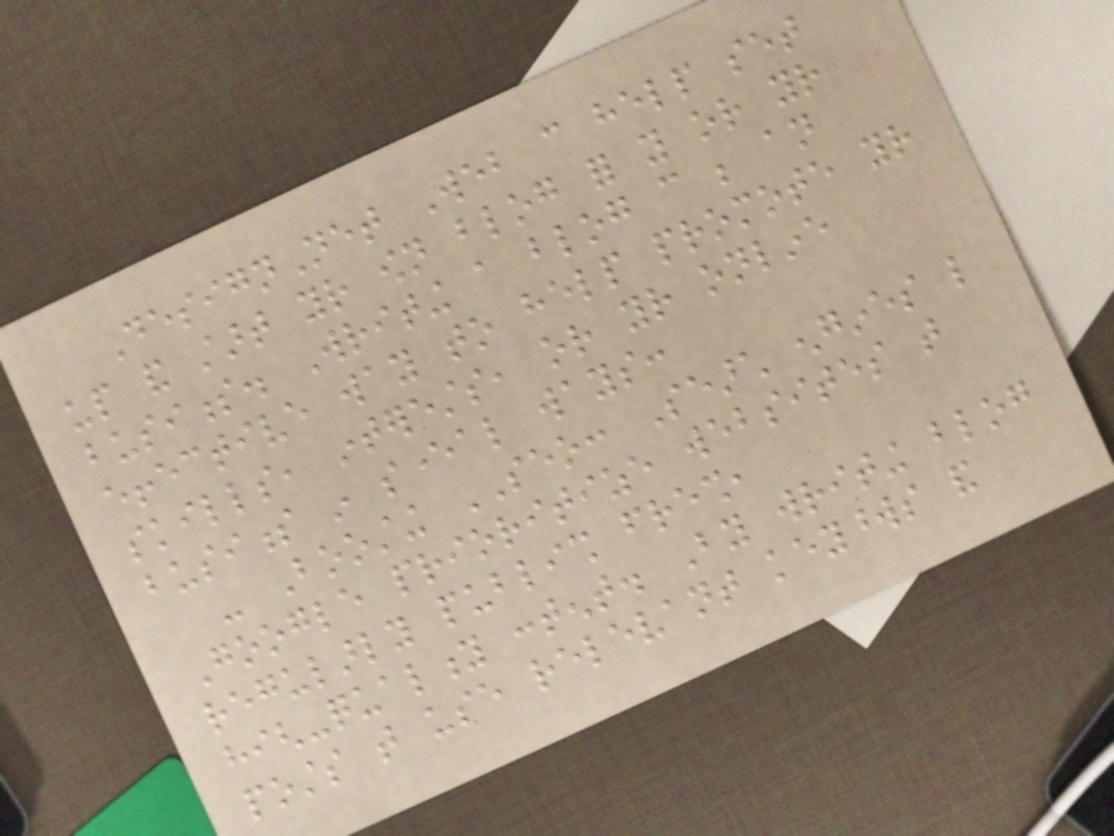DesignNet Web can help set
up and start your own blog for you or your
business. Writing a blog can be an
effective way to help promote your
skills, interests, or your online
business in several ways:
- Boosting SEO: Search engines like
Google prioritize websites that
regularly publish fresh,
high-quality content. By writing blog
posts that use relevant keywords and
